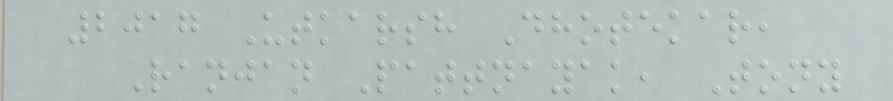2017 Utkarsh Dhotekar,
Ranjan Pattnayak, Tony
